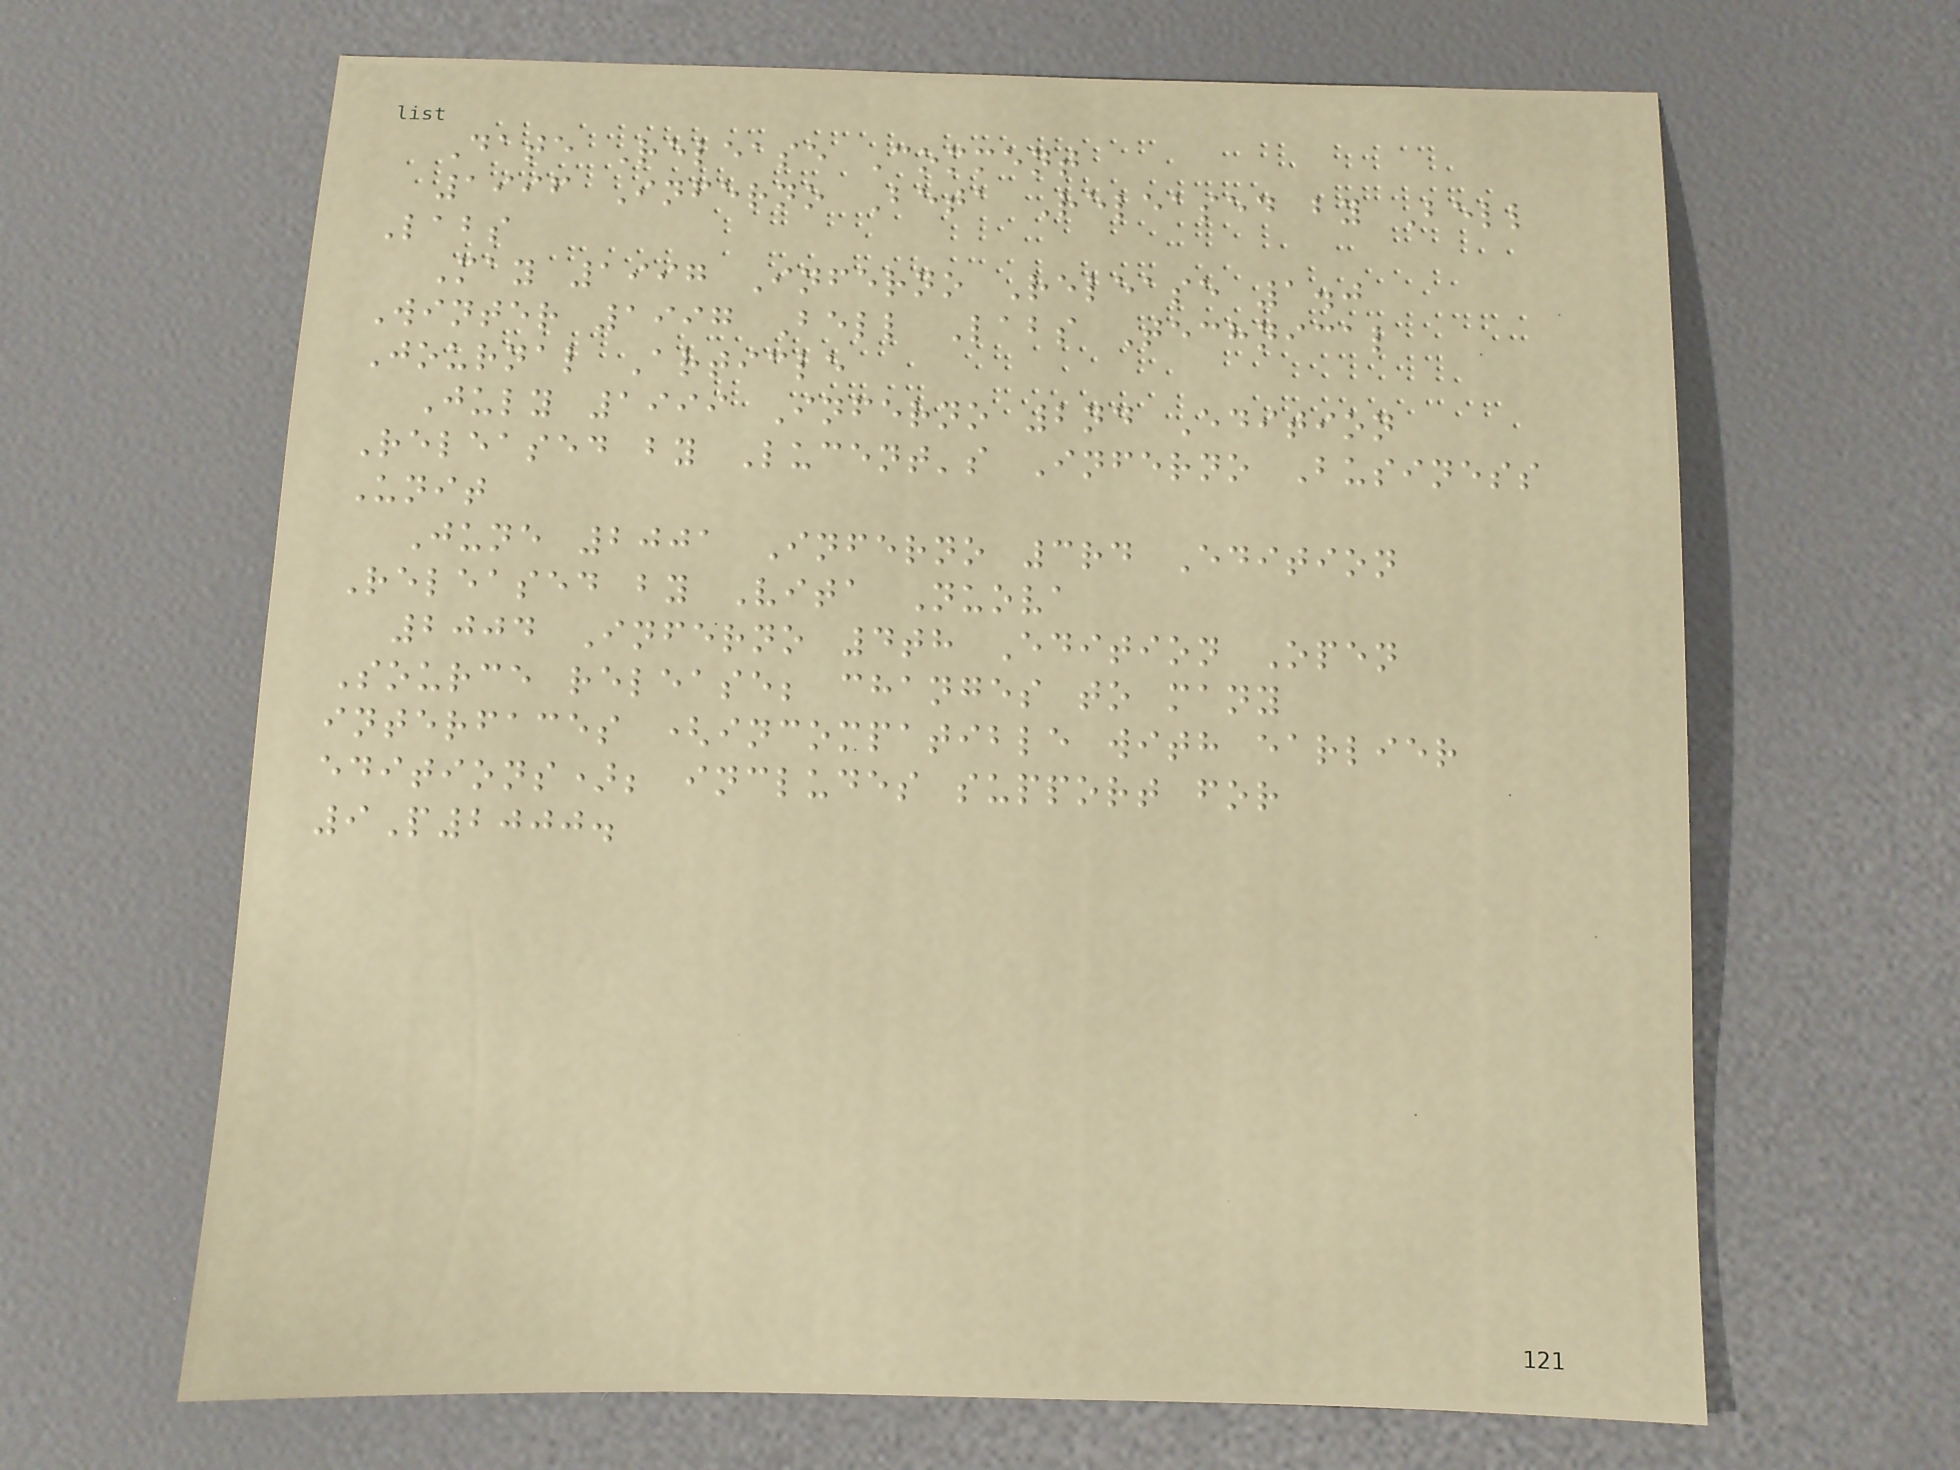Date Release Comment
1996 Inferno Beta Released by Bell
Labs
May 1997 Inferno Release 1.0
Winter 1997 Bell Labs Technical
Journal Article
July 1999 Inferno 2nd Edition
Released by Lucent's Inferno Business
Unit
June 2001 Inferno 3rd Edition
Released by Vita Nuova
2004 Inferno 4th Edition Open
Source release; changes to many
interfaces (incompatible with earlier
editions); includes support for
9P2000.
